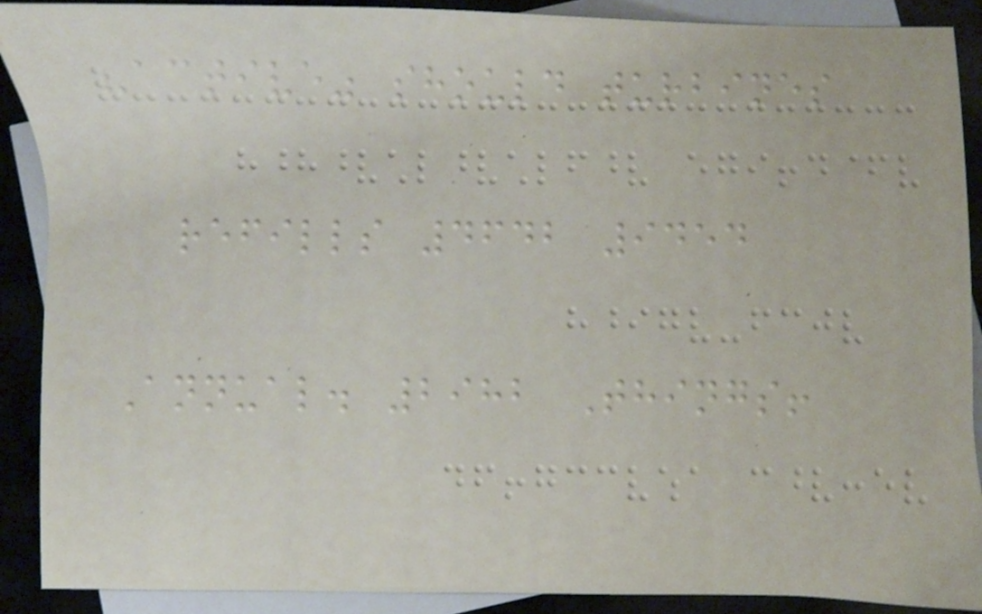"active" should turbines
refills 4642 9454
Annual. 2982 Things!
